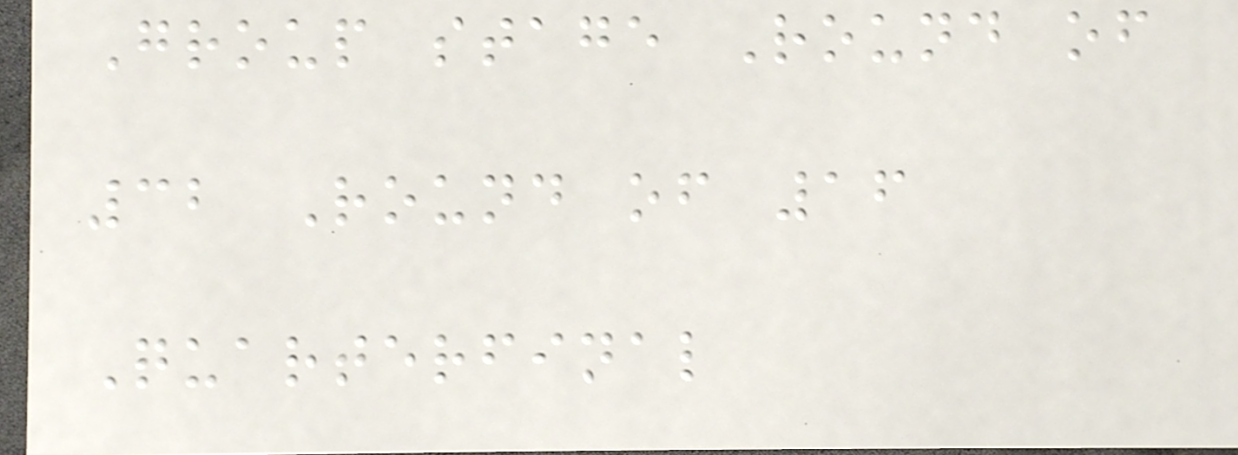Group stage Round of
32 Round of 16
Quarterfinal
